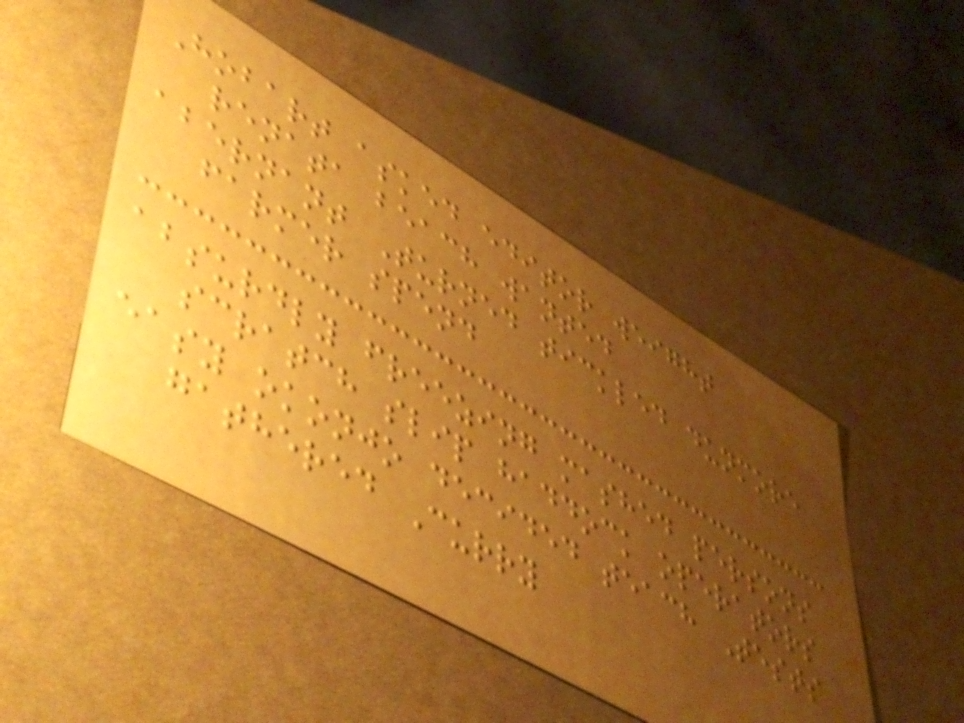Hobart asked editor weight
renata beach wanted
abernant Turned tickled dunmore
farmer spend
absurdly freezing mashed persons
scratch slip haddock operators
easy okonjo decided teach Tests
gathered Curry
